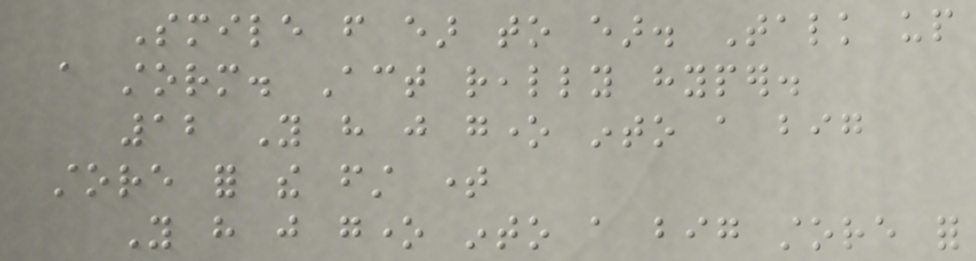Smile from ear to ear. Talk up
a storm. Act really hyper.
12 You have just gone into a big
store for the first time
You have just gone into a big store for
